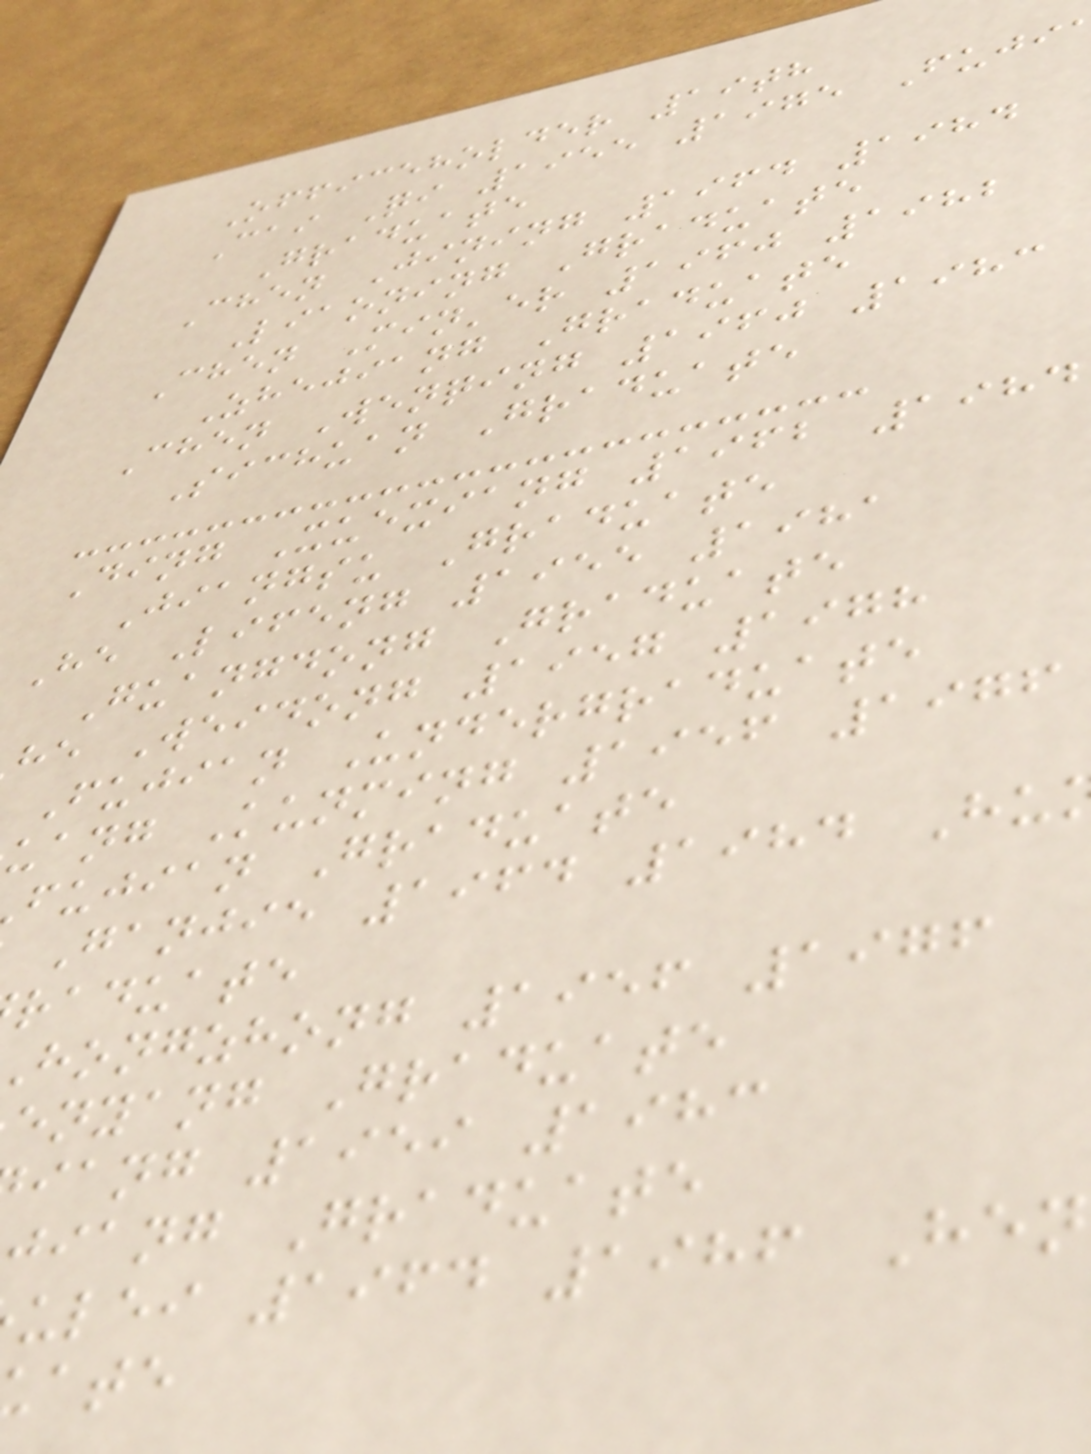Officeholder 19th
Cai Qi 1955 1975 Fuji
Graduate
Chen Jining 1964 1984
Liaoning Graduate
Chen Min'er 1960 1982
Zhejiang Graduate
Chen Wenqing 1960 1983
Sichuan Graduate
Ding Xuexiang 1962 1984
Jiangsu Graduate
He Lifeng 1955 1981
Guangdong Graduate
he Weidong 1957 1978
Fujian Undergraduate
uang Kunming 1956 1976
fujian Graduate
Ganjie 1964 1984 Hu
raduate
hongzhong 1956 1976
enyang Graduate
iang 1959 1983
jiang Graduate
ulei 1964 1986 Hen
